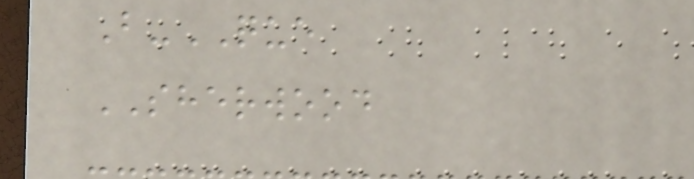B-QUE
SHERWOOD
